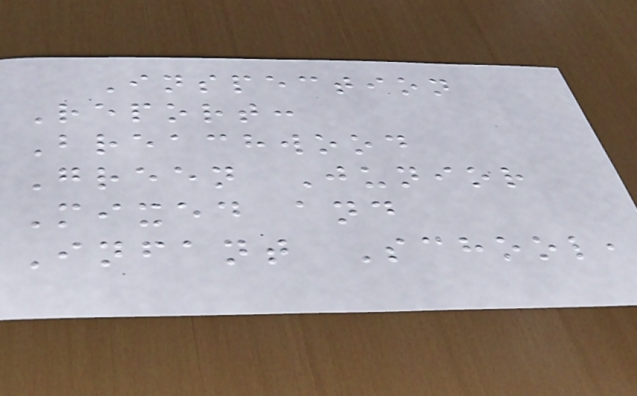Inspection
Report:
Breachwood
Green Junior
Mixed and
Infant School,
